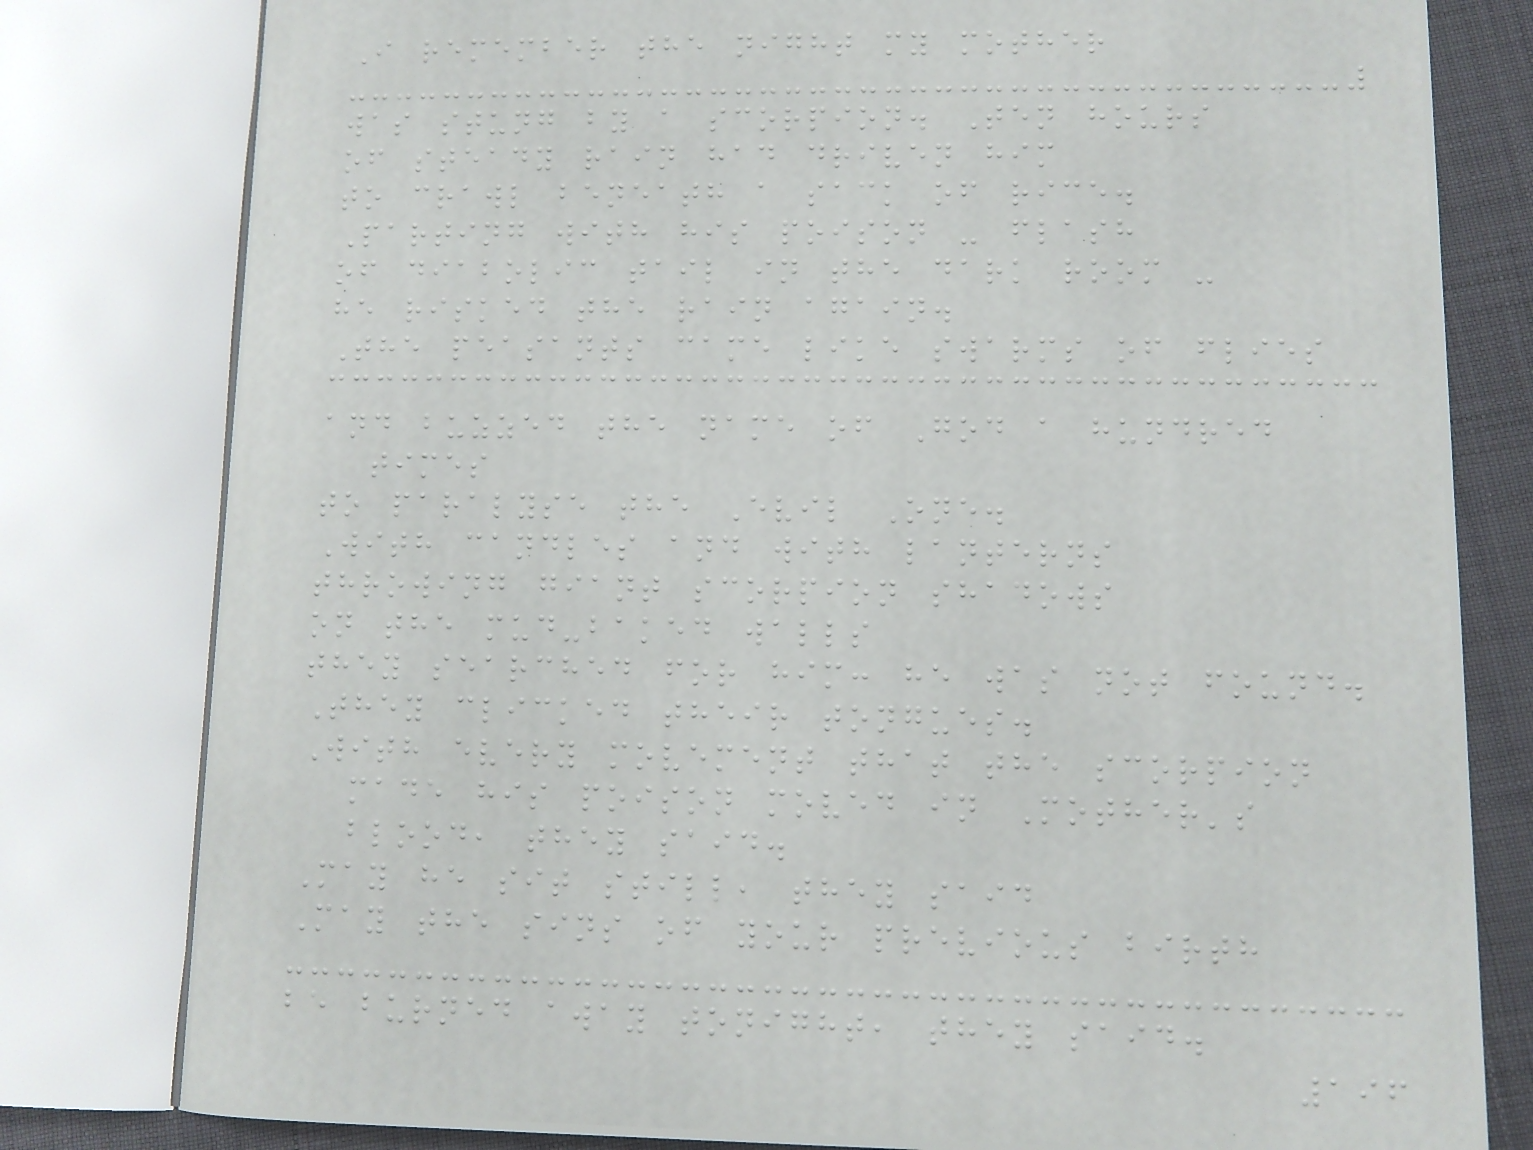I remember the night my mother
was stung by a scorpion. Ten hours
of steady rain had driven him
to crawl beneath a sack of rice.
Parting with his poison - flash
of diabolic tail in the dark room -
he risked the rain again.
The peasants came like swarms of flies
and buzzed the name of God a hundred
times
to paralyse the Evil One.
With candles and with lanterns
throwing giant scorpion shadows
on the mud-baked walls
they searched for him: he was not found.
They clicked their tongues.
With every movement that the scorpion
made his poison moved in Mother's
blood, they said.
May he sit still, they said
May the sins of your previous birth
be burned away tonight, they said.
196
